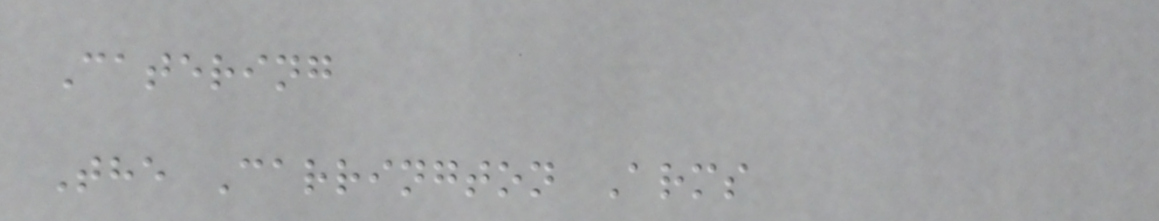Catering
The Carrington Arms
